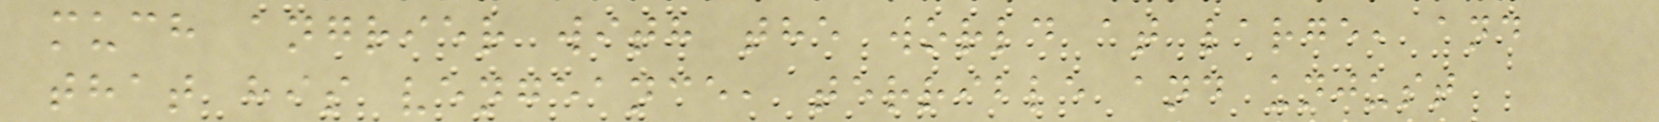much angrier with the world at large, and
that his vengeance, terrible and unjust
